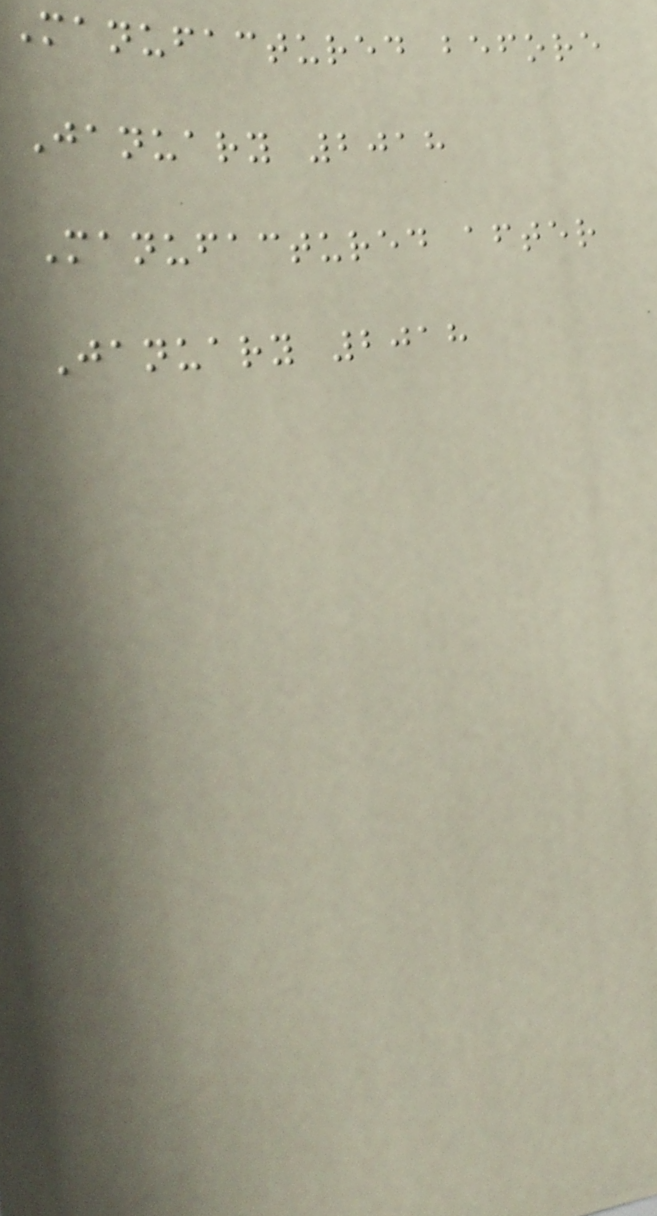Manufactured before
January 2018
Manufactured after
January 2018
